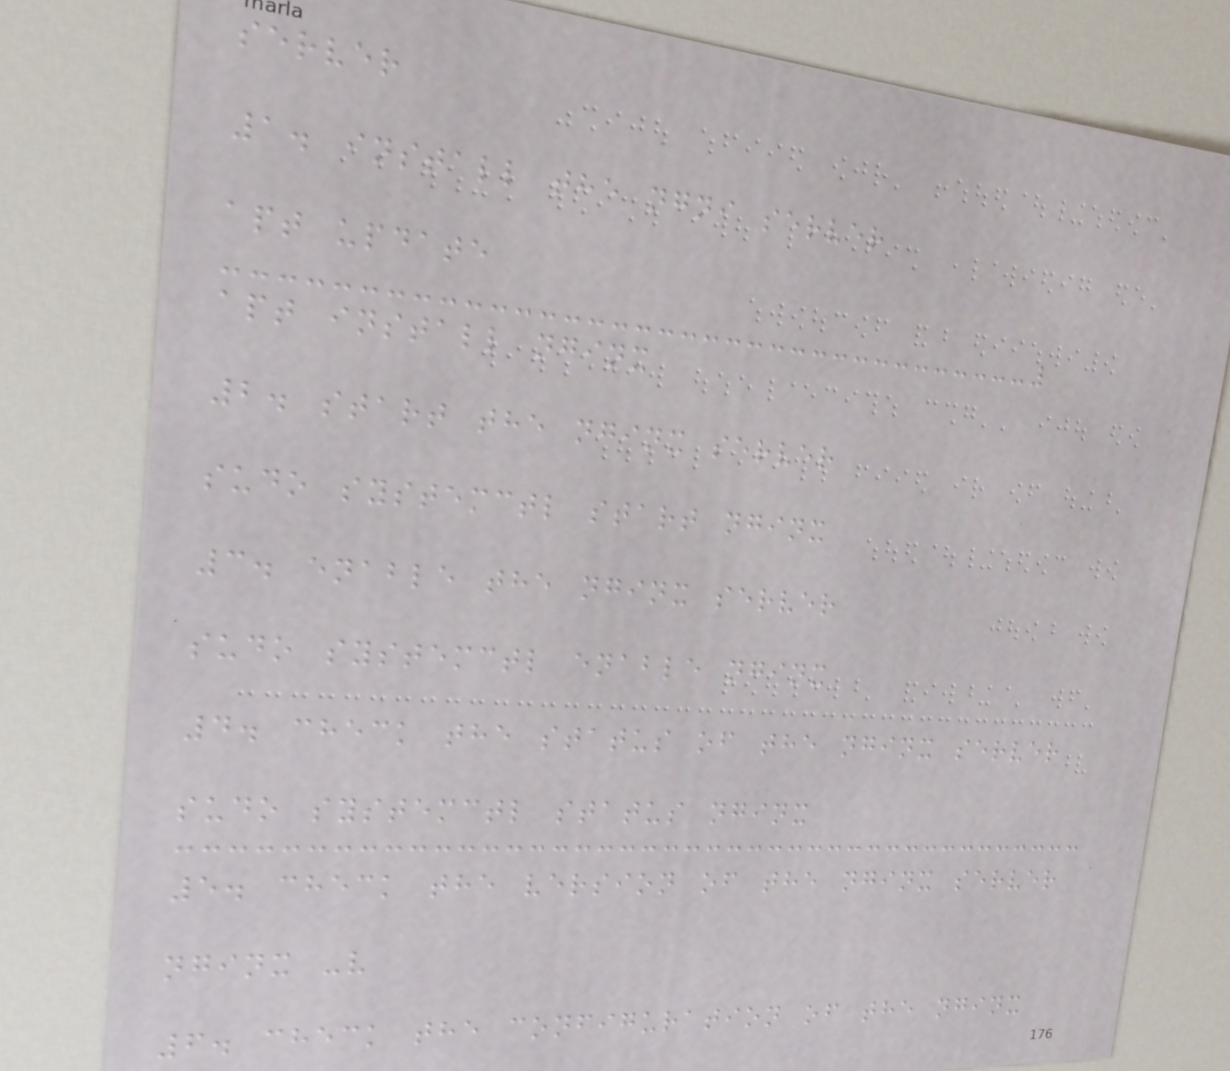server
1. install the ngni server
apt update
apt install nginx
2. start the nginx server
sudo systemctl start nginx
3. enable the nginx server
sudo systemctl enable nginx
4. check the status of the nginx server
sudo systemctl status nginx
5. check the version of the nginx server
nginx -v
6. check the configuration of the nginx
